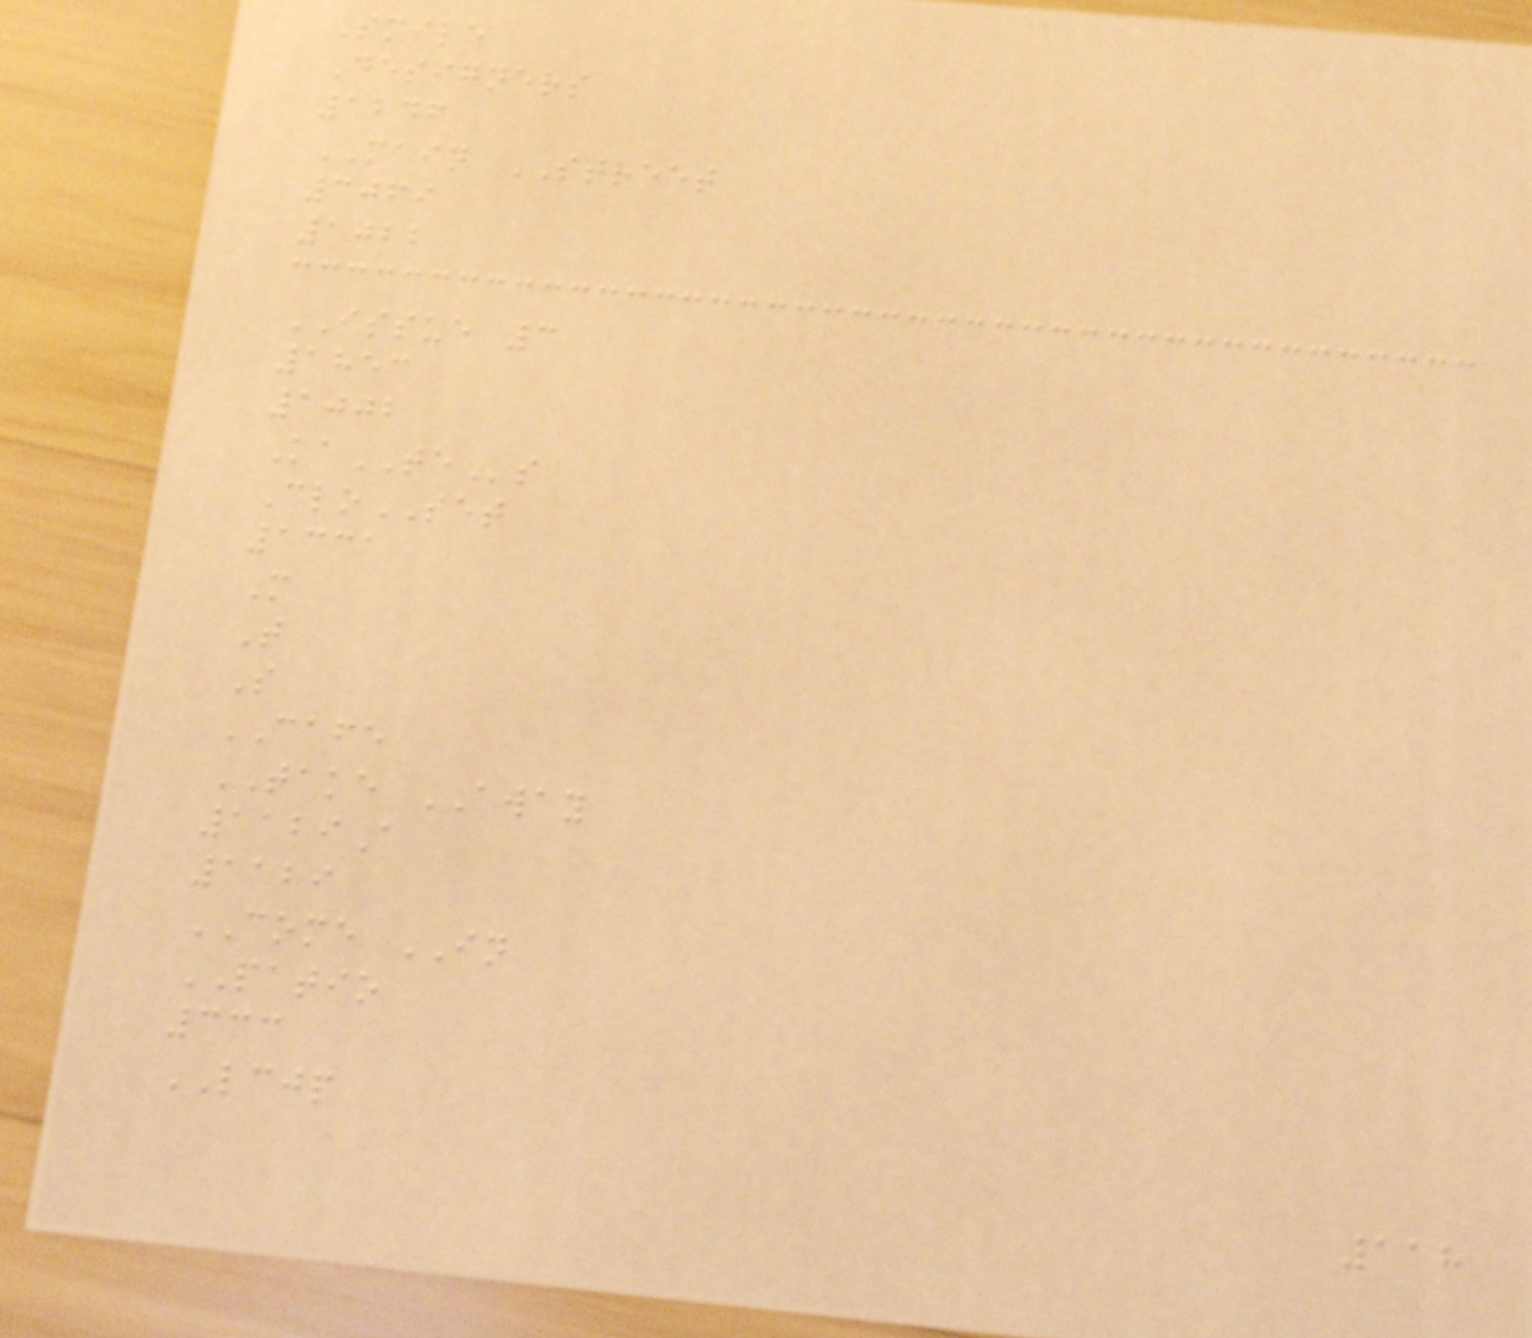Smile
Designers
1246
MAIN STREET
3069
1022
ISSUE 3
1853
1002
KaTEs
CloSET
1331
M
T
S
CAFE
TAKE AWAY
1129A
1129
COME IN
PATIO
333
LCJP
118
